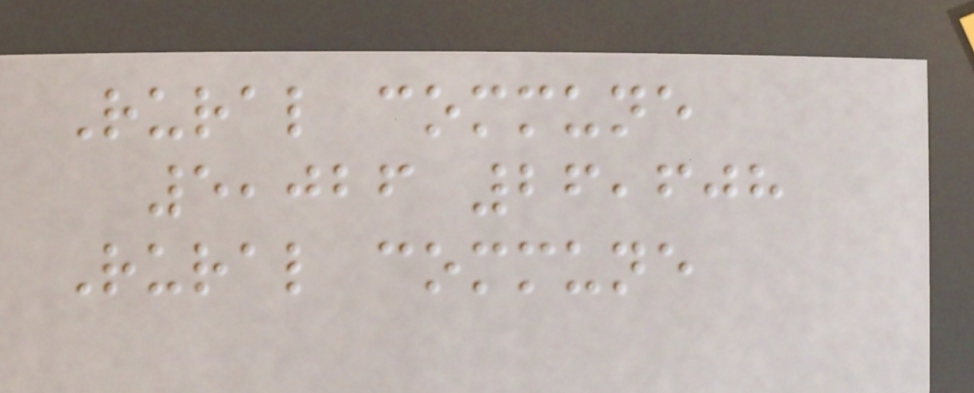Rural commune
5,026 26,608
Rural commune
